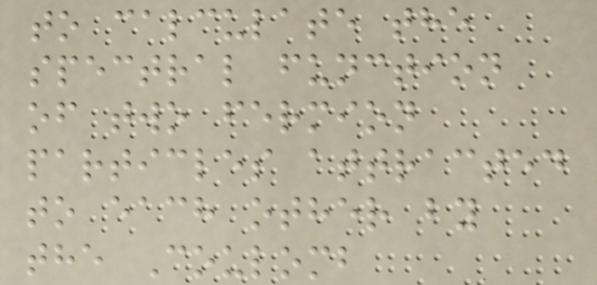to calculate the
spectral function
of two fermion
particles attracted
to each other by
the Coulomb
